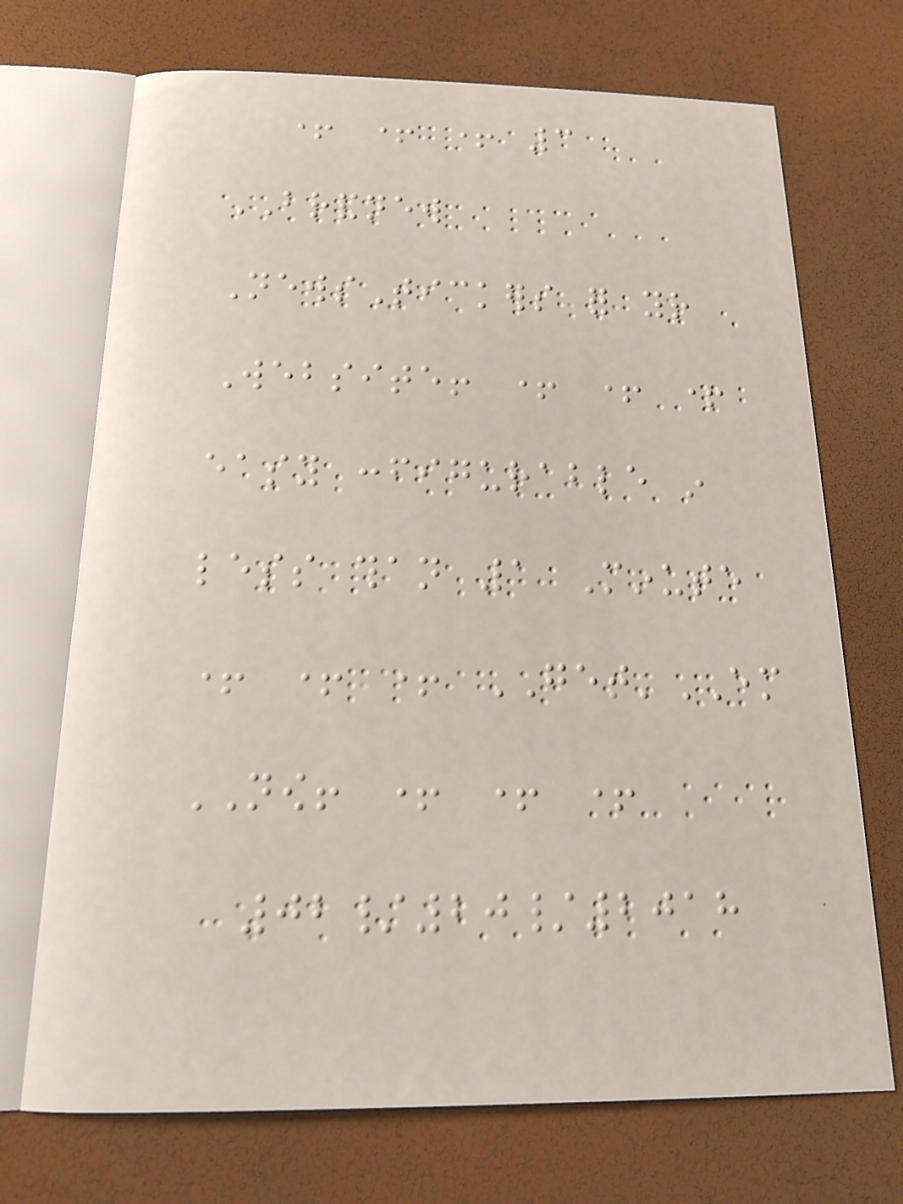+ + + 3
BRANDNEW
NewsTickers for your
Website! + + +
easy configurable in
less than 1 Minute
+ + + GET'EM
NOW! + + +
02/20/2018
